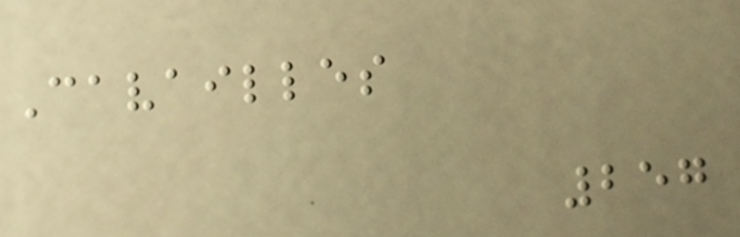Cavailles
257
